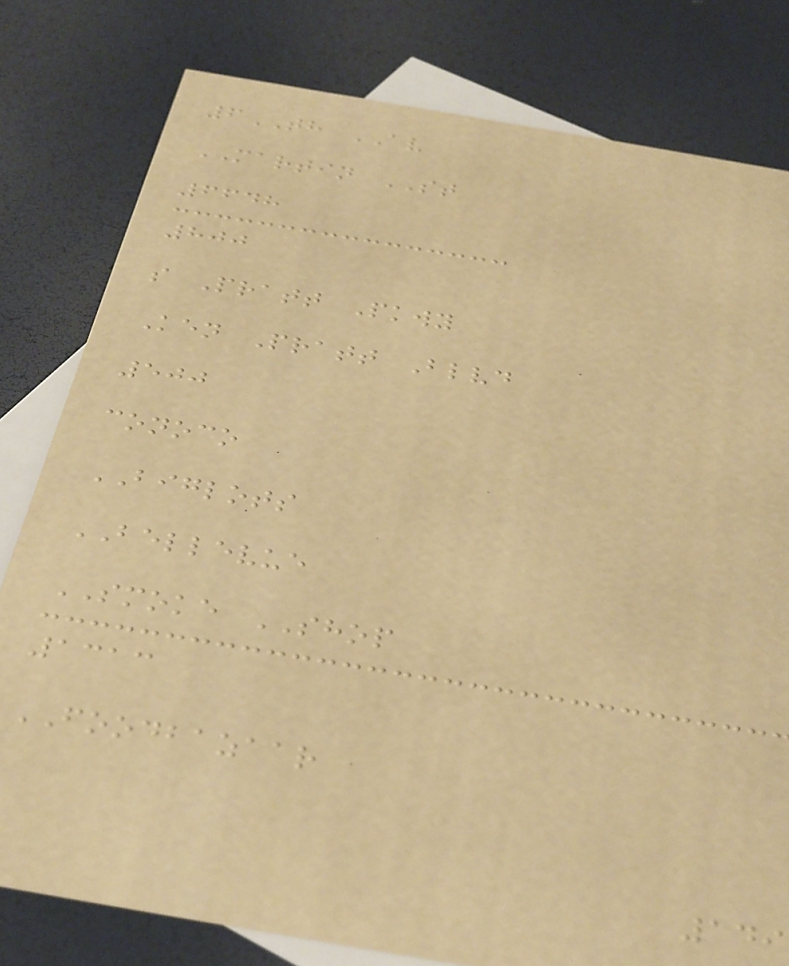6TH AV
MARTIN ST
6648
800
s Pratt Pkwy
Ken Pratt Blvd
500
conoco
BIGLOTS
BELLEVUE
SMOKE SHOP
1313
FOODBAZAAR
149
